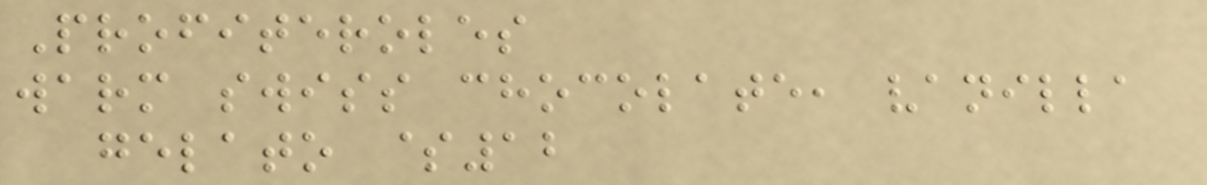Profiteroles
warm swiss chocolate, vanilla
gelato $12
